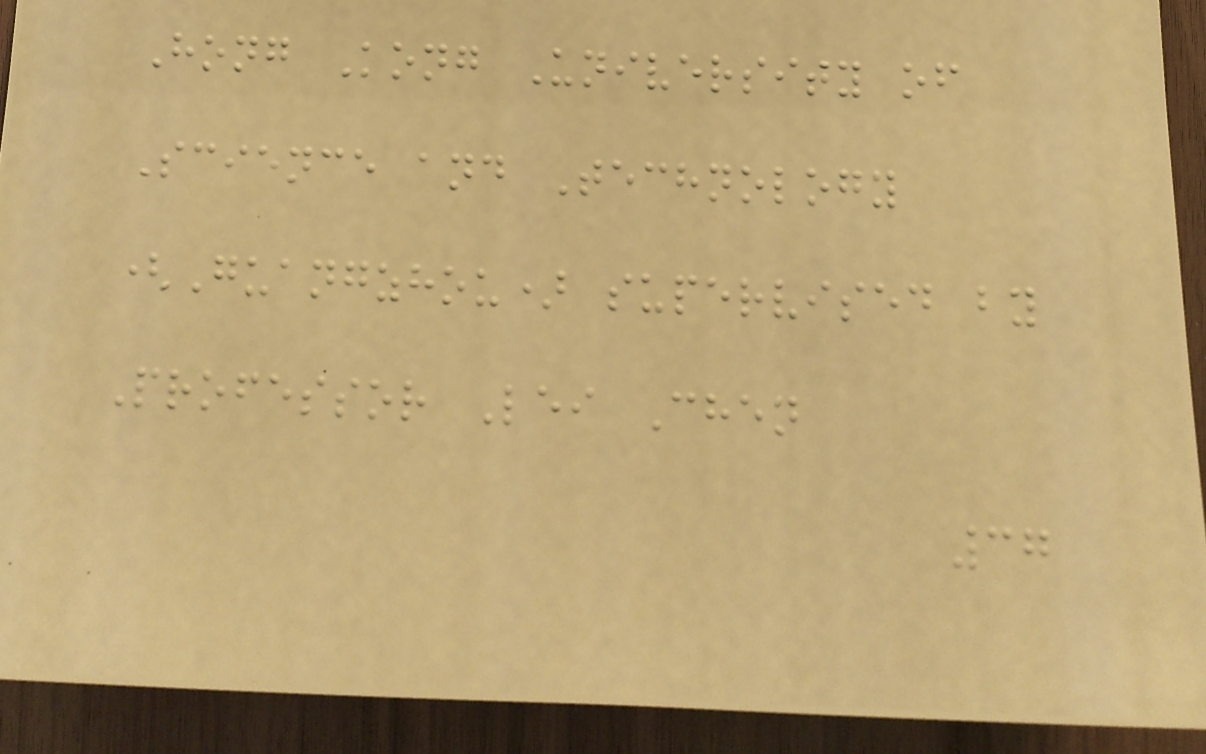Hong Kong University of
Science and Technology
(Guangzhou) supervised by
Professor Lei Chen
37
